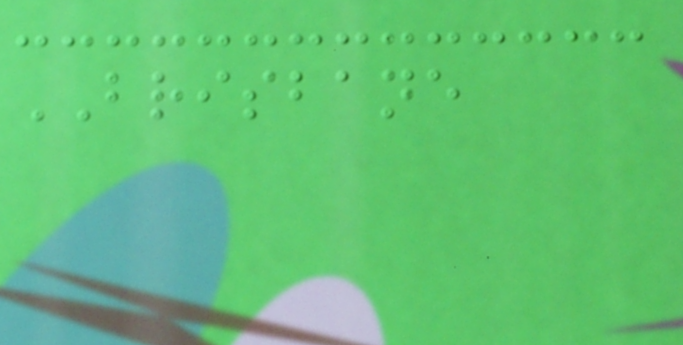BRISBANE
